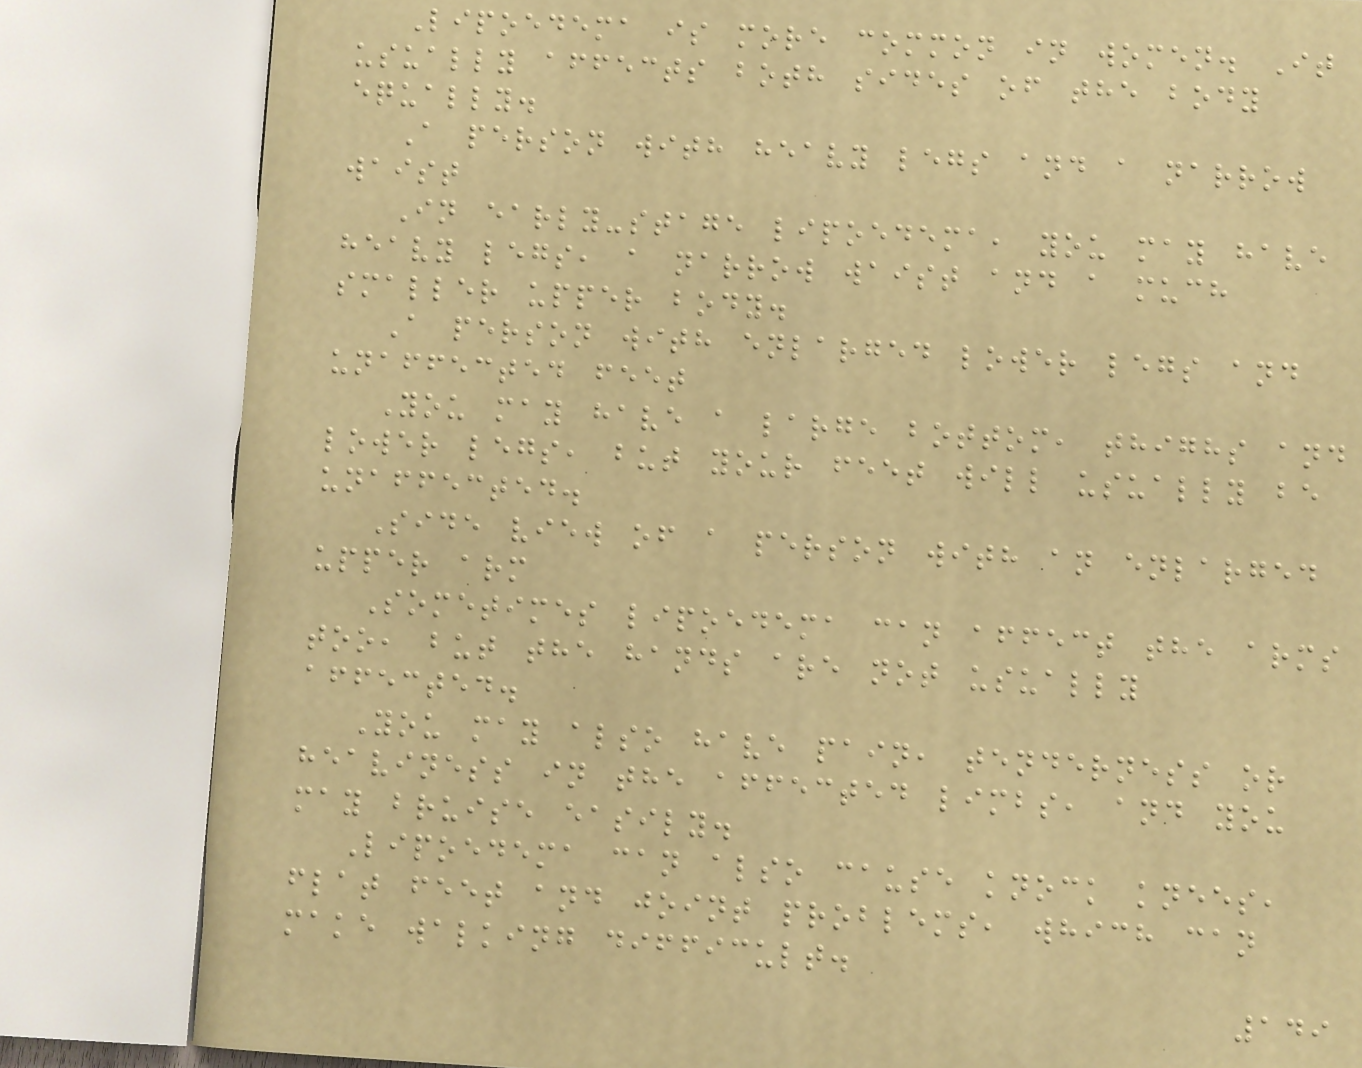Lipoedema is more common in women. It
usually affects both sides of the body
equally.
A person with heavy legs and a narrow
waist
In early-stage lipoedema, you may have
heavy legs, a narrow waist and a much
smaller upper body.
A person with enlarged lower legs and
unaffected feet
You may have a large bottom, thighs and
lower legs, but your feet will usually be
unaffected.
Side view of a person with an enlarged
upper arm
Sometimes lipoedema can affect the arms
too, but the hands are not usually
affected.
You may also have pain, tenderness or
heaviness in the affected limbs, and you
may bruise easily.
Lipoedema can also cause knock knees,
flat feet and joint problems, which can
make walking difficult.
149
